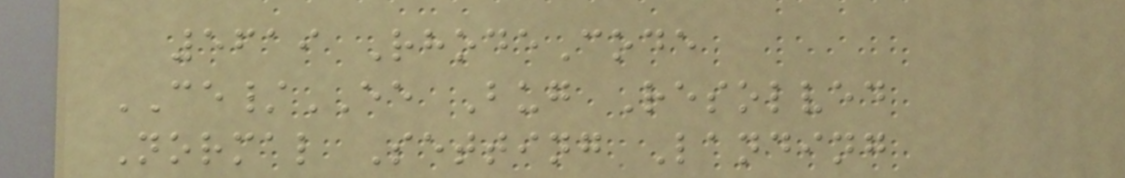5619 RhodeCode
CE/EE Bug Resolved
Normal Setting Landing
